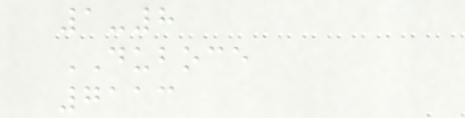1-8
DUBOCE
7113
